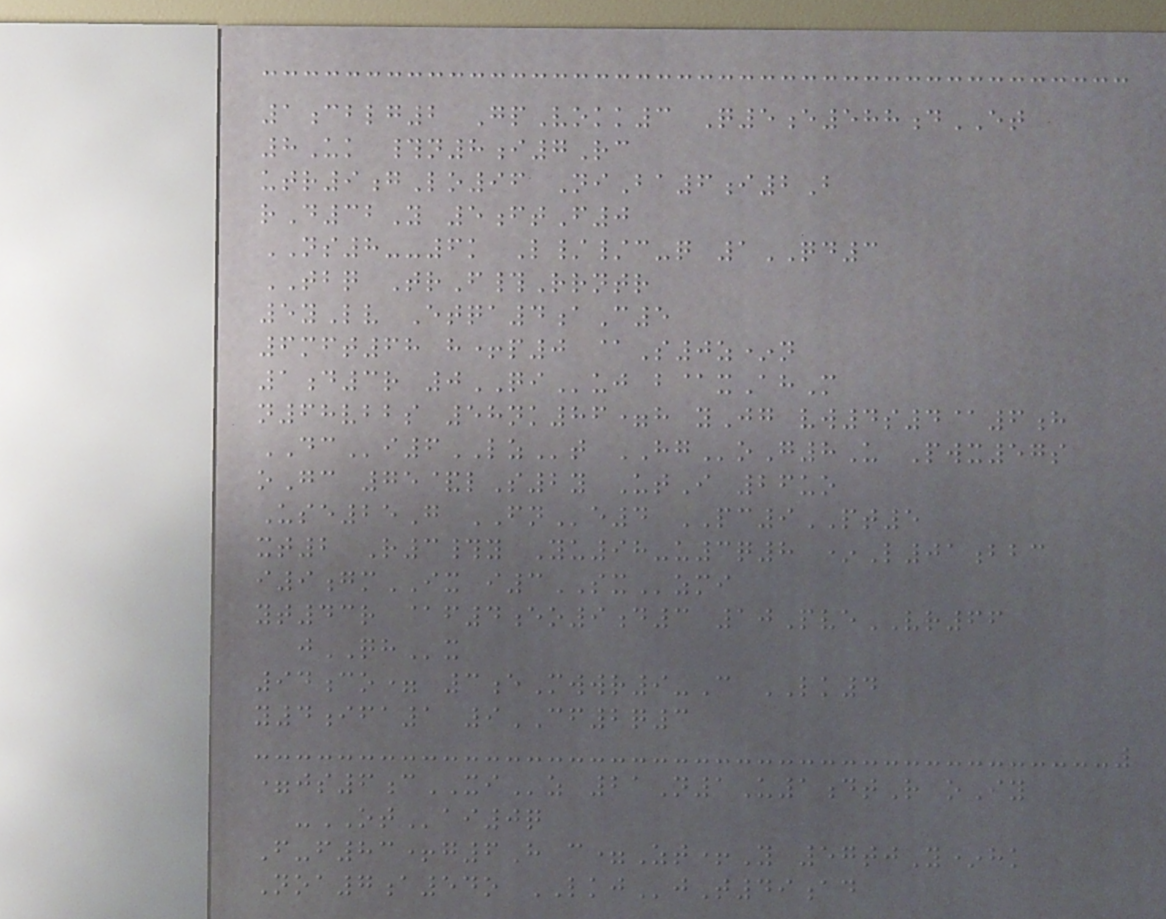1cblg2 GpVokk3 Q5e588dET
8Uk #n8i7Rc
utr9gLo96 NiBa6i2B
rD32Y 5ftF0
NS8--6k L//c-q 1QD3
TBQ TrF#Rrntr
5yLv Etqa4aC5
6mft68 h+p0 @S0z*n
1d3r 0QIuj b@xAhM
n68vbbs 58nk86=h yJg vw4s4@6h
DCi6LZt HGoG8U Pwx57s
oGc 75&lS2y UtI 26uo
Use25G FNe4 PC9PT5
xt2 R3#y Yu98-u3q8 *L01bbc
i9gmIX i3SXzmi
yt43r @f4eo9d3 10PveVR66
jQHx
94co= 3eMwwr9-C LK4
y4ifa1 9CF2q3
=js6cXIz 21N1U1dtR oIy
-OTai0q
F-f83+g6H c=Zt+Y 57tjY*hk
Noa7a54o LKJjT49ad
